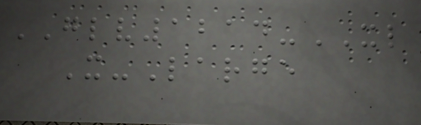GLV1214-XL
X-Large
